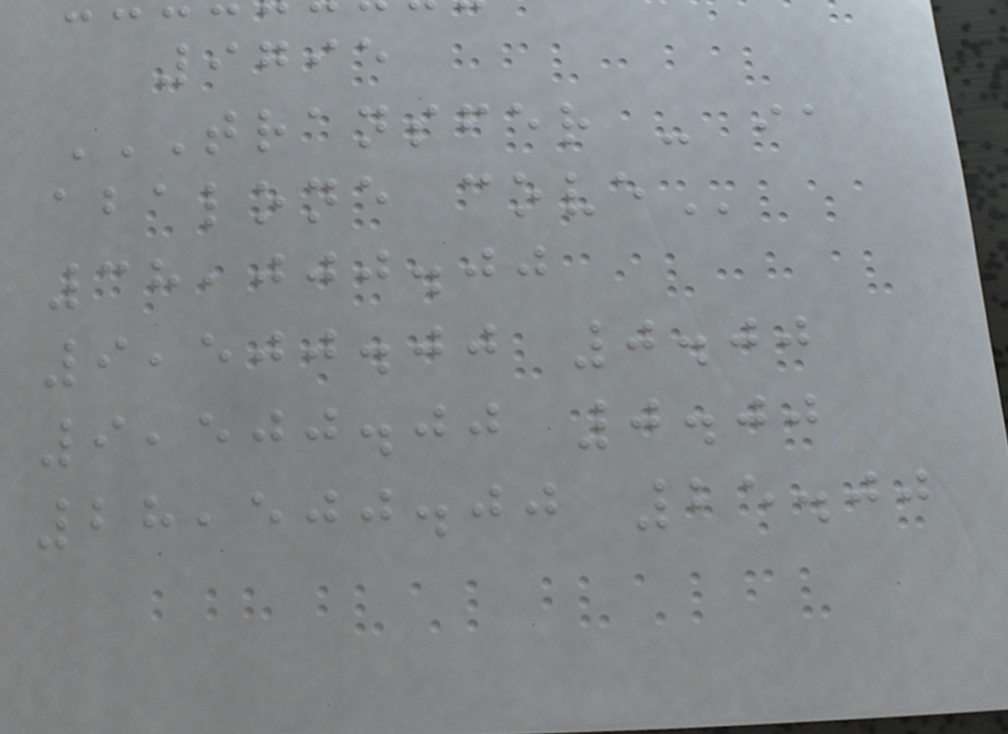9795
TRANSFER - IA
ABALONE COVE
38,000.00
9,500.00 0.00
9,500.00 0.00
28,500.00 25.00
